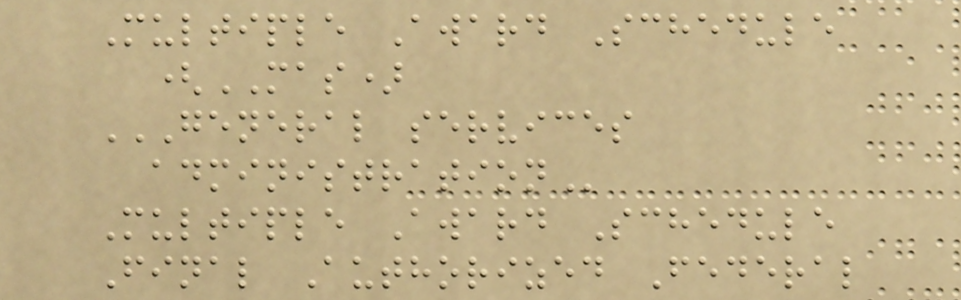Multiple Award Schedule
(MAS)
GENERAL SERVICES
ADMINISTRATION
Multiple Award Schedule
Final Authorized Federal
